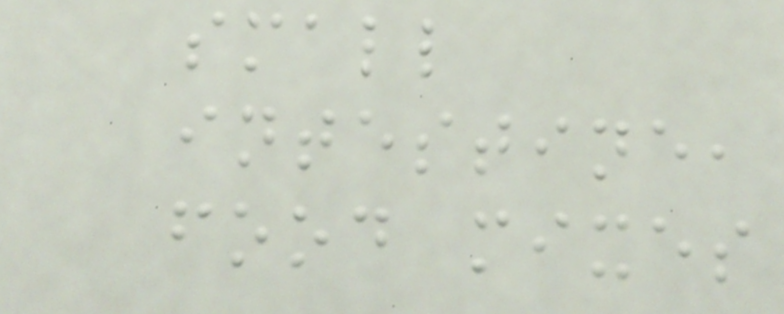small
intestine,
food mixes
